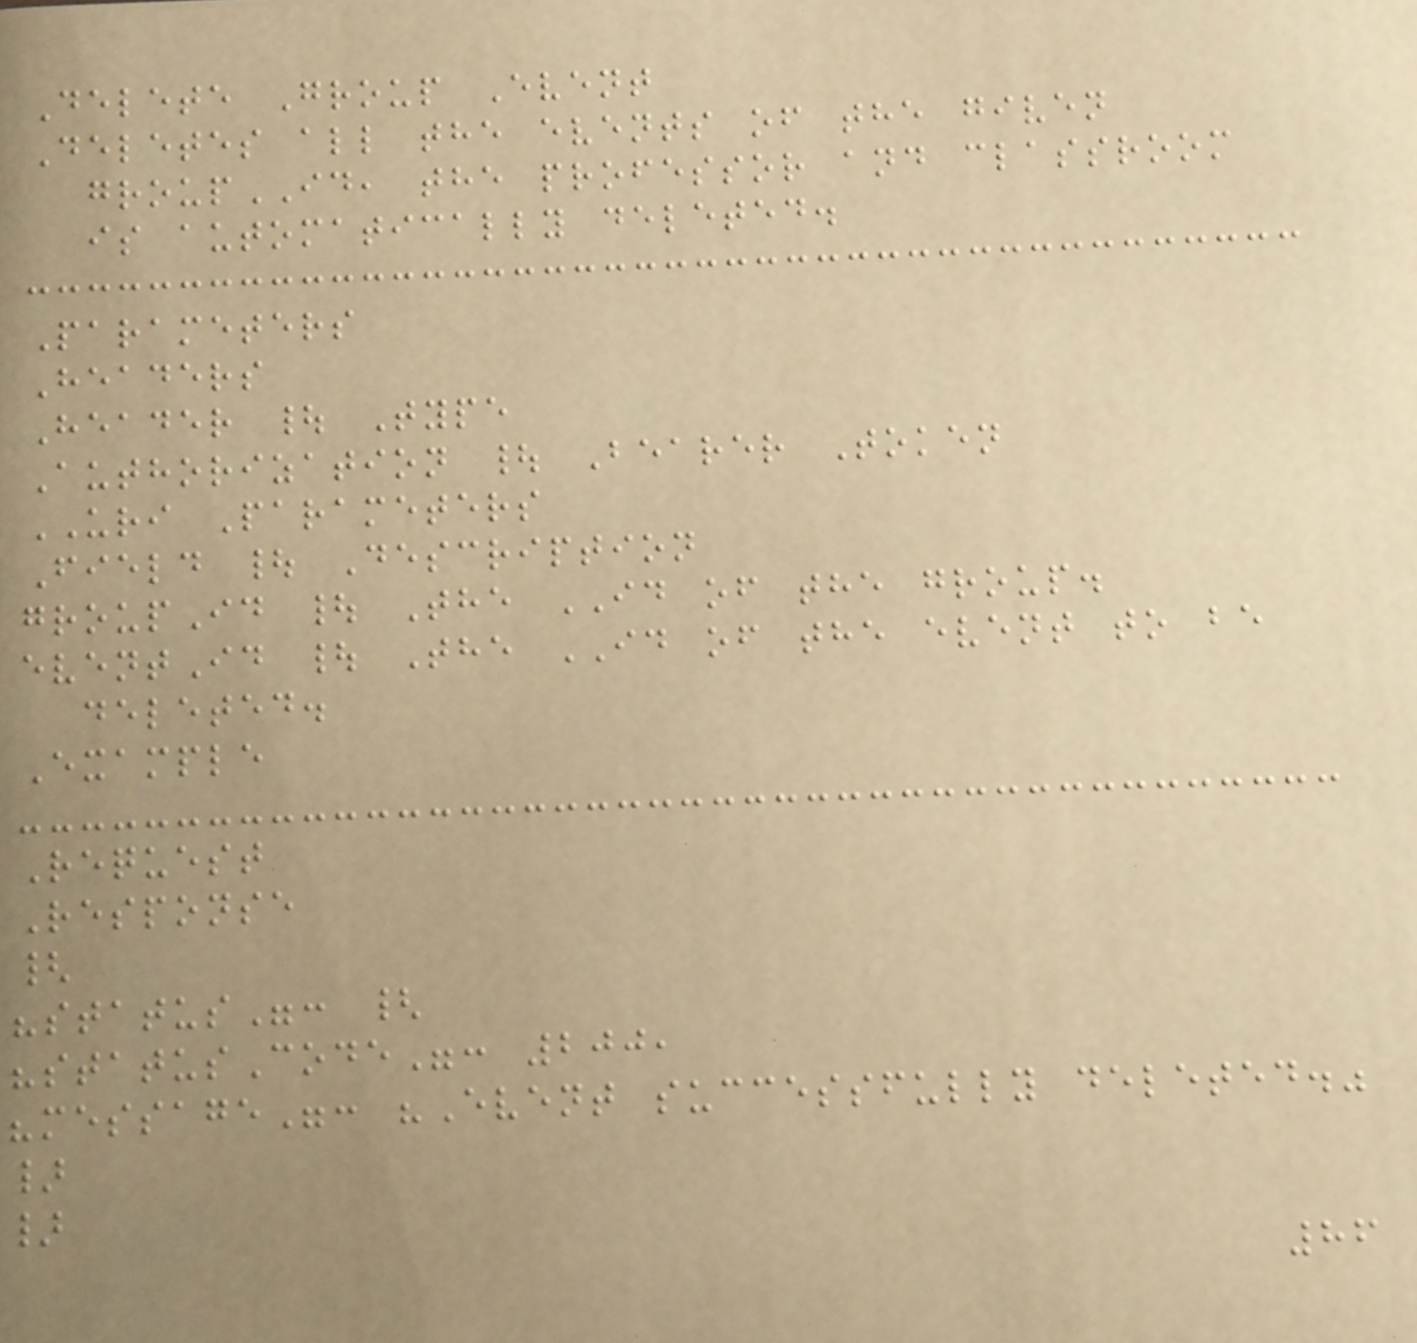Delete Group Event
Deletes all the events of the given
groupID, the professor and classroom
is automatically deleted.
Parameters
Headers
Header | Type
Authorization | Bearer Token
URI Parameters
Field | Description
groupId | The ID of the group.
eventId | The ID of the event to be
deleted.
Example
Request
Response
{
"status": {
"statusCode": 200,
"message": "Event successfully deleted."
}
}
86
